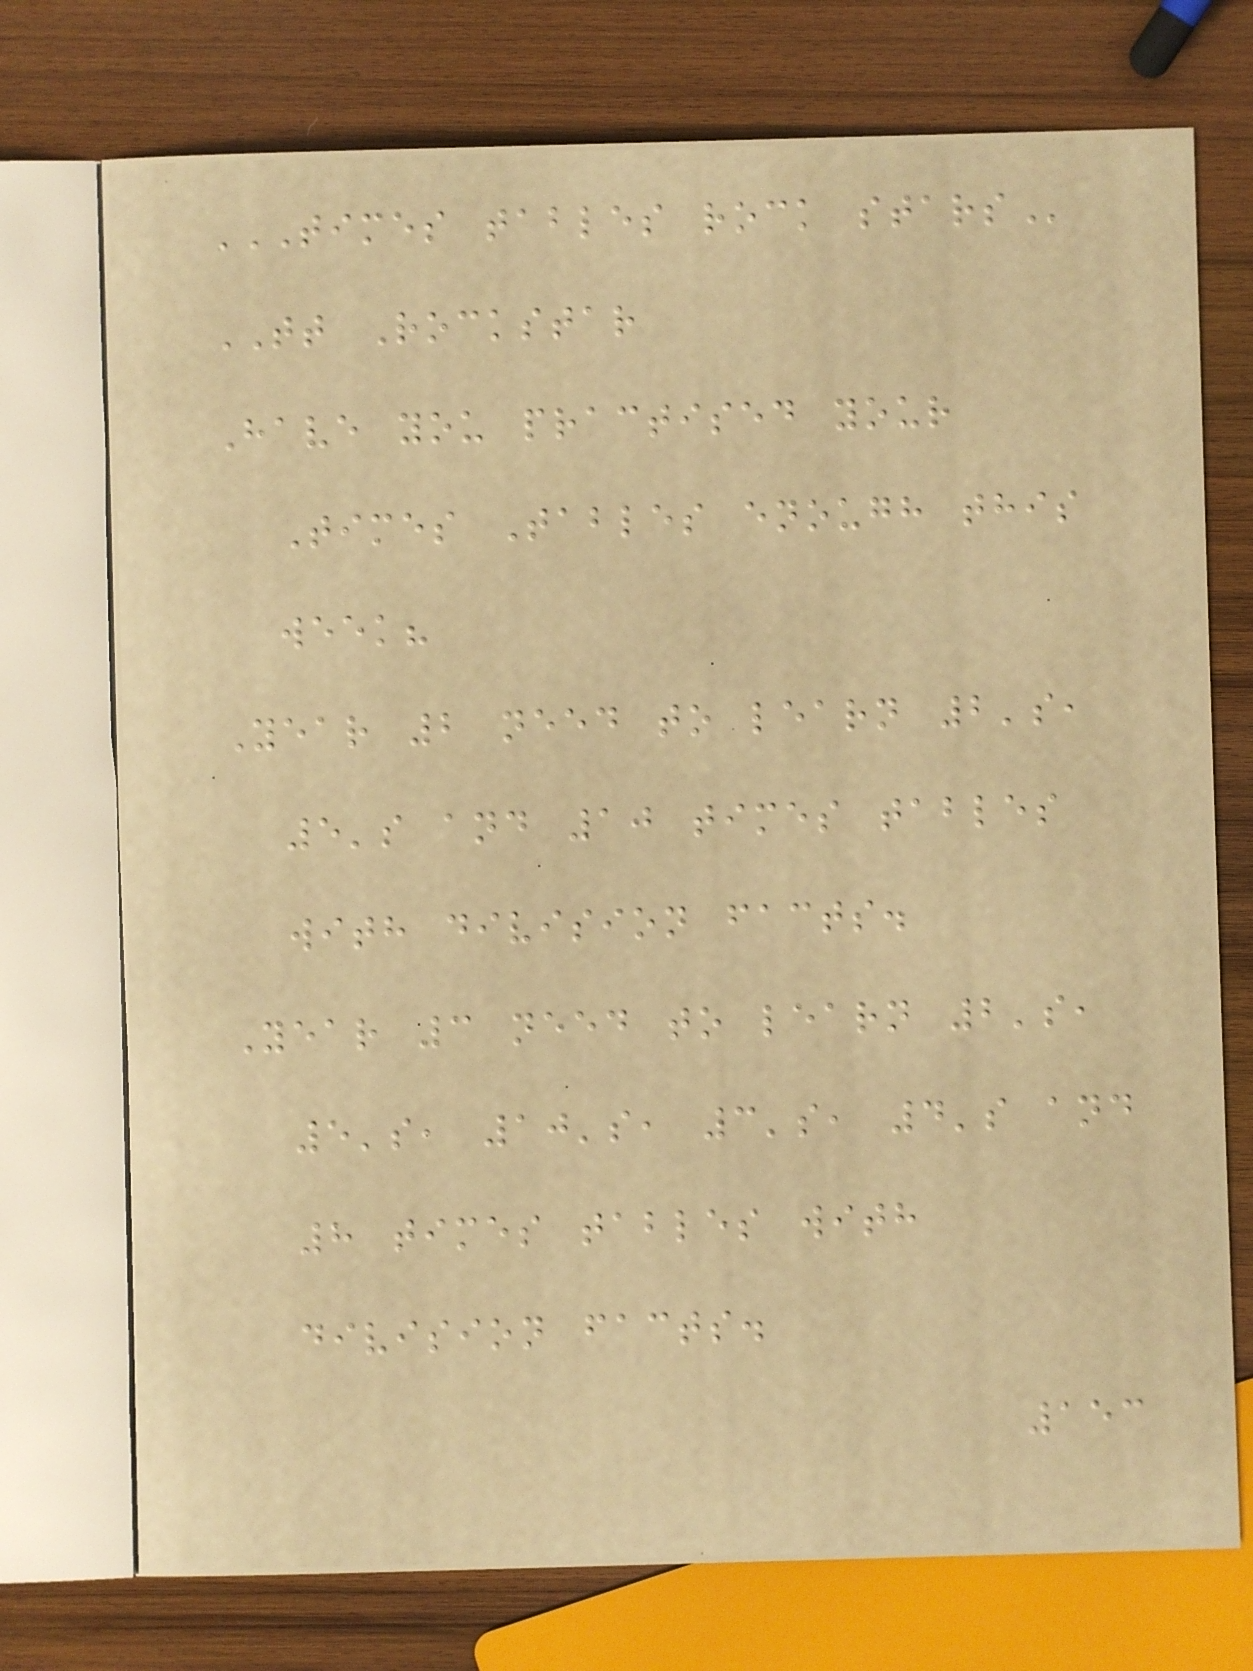TIMES TABLES ROCK STARS
TT Rockstar
Have you practised your
Times Tables enough this
week?
Year 2 need to learn 2's,
5's and 10 times tables
with division facts.
Year 3 need to learn 2's,
5's, 10's, 3's, 4's and
8 times tables with
division facts.
153
